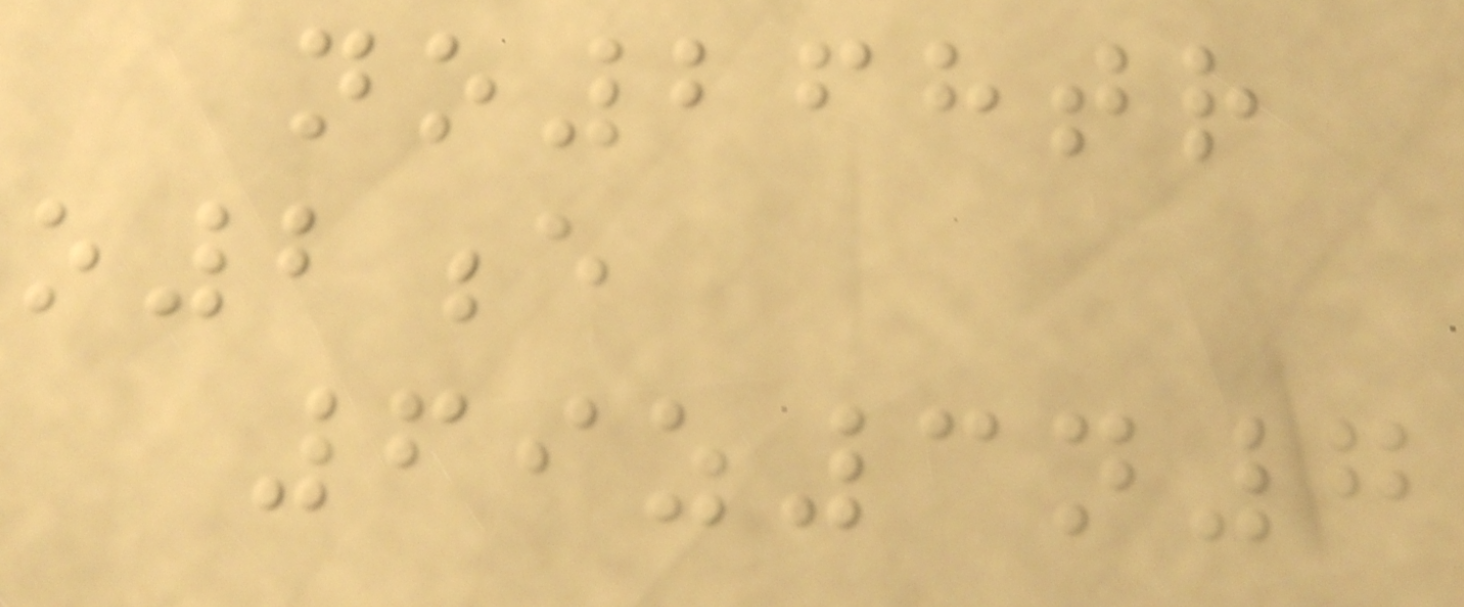no268tr
o2e
69z3n7
